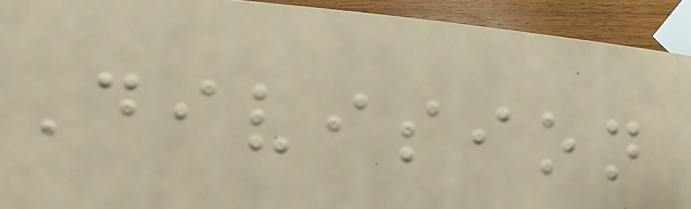Division
